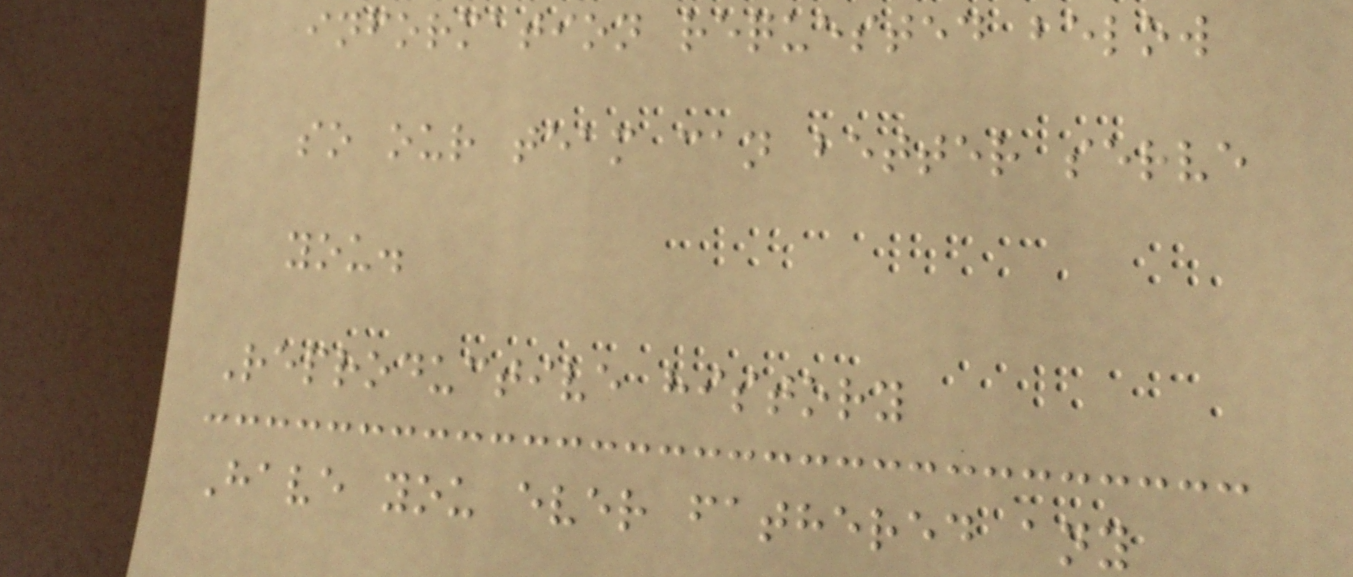information requested below
so our team can better serve
you.
Reproductive history
Have you ever fathered any
